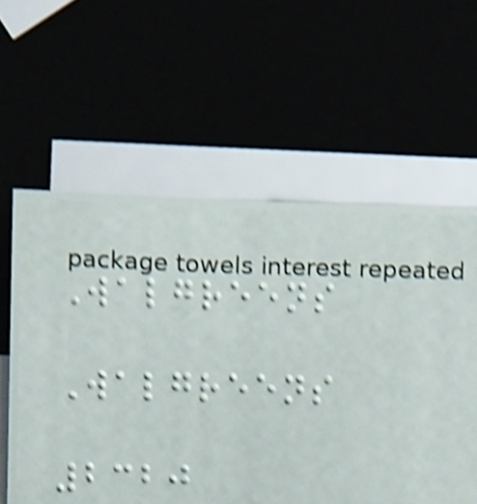Walgreens
Walgreens
2320
